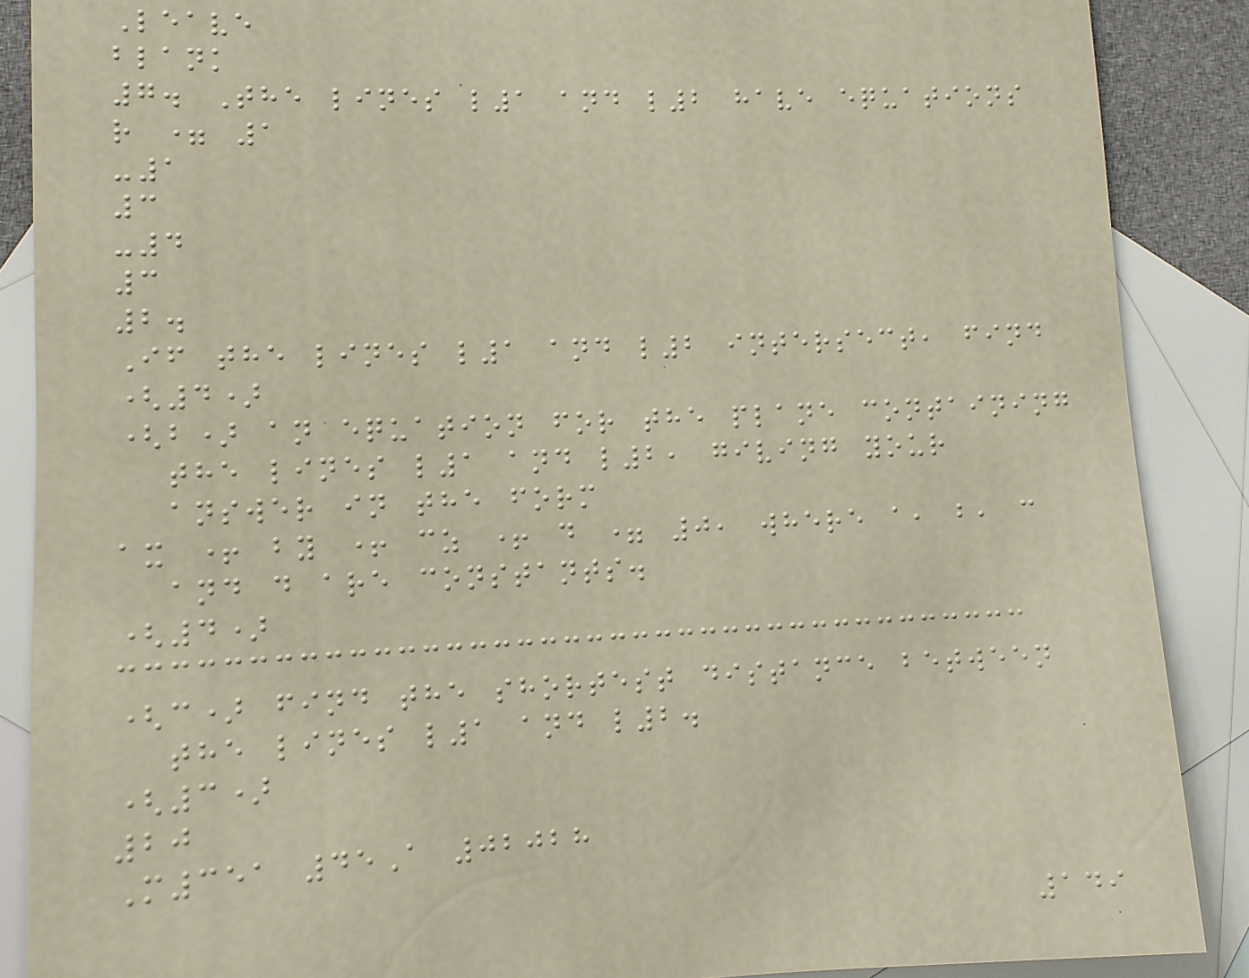Leave
blank
7. The lines l1 and l2 have equations
r = 1
-1
3
-4
3
2.
If the lines l1 and l2 intersect, find
(4)
(b) an equation for the plane containing
the lines l1 and l2, giving your
answer in the form
ax + by + cz + d = 0, where a, b, c
and d are constants.
(4)
(c) find the shortest distance between
the lines l1 and l2.
(3)
20
M351 45A 02028
149
